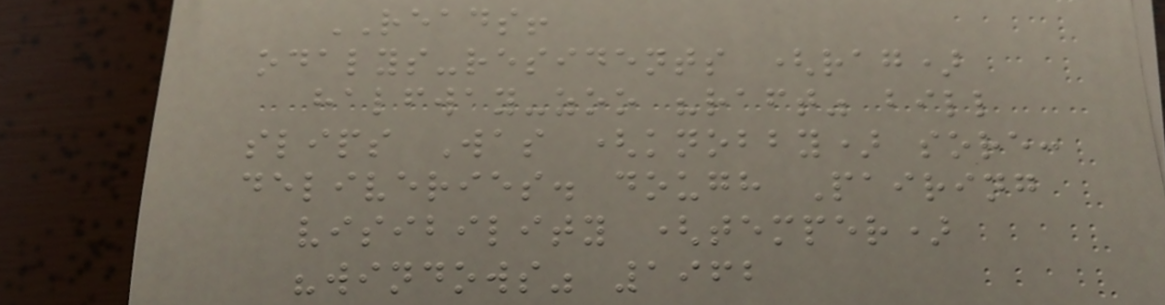READS!
odalys-residents (rag)
halfway-zoo "raft" bill
slips Was (knobby) sore:
deliveries. dough Pairing
visibility (temper)
"windows" 1962
